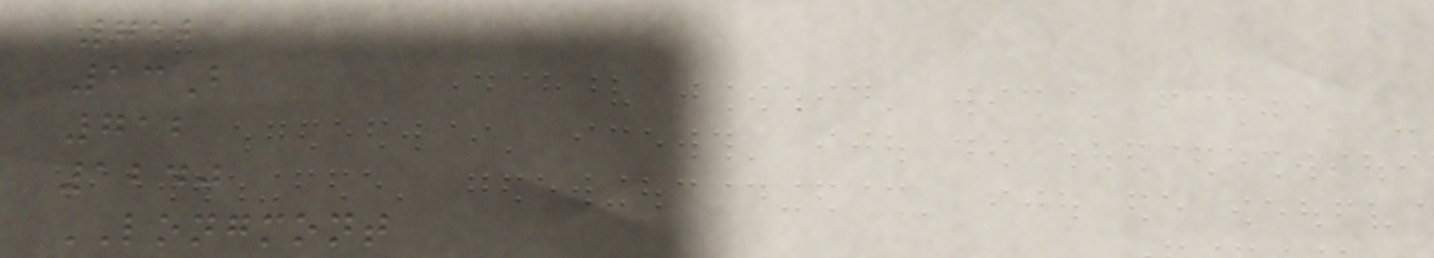712
13B
712
1240
LONGMONT
